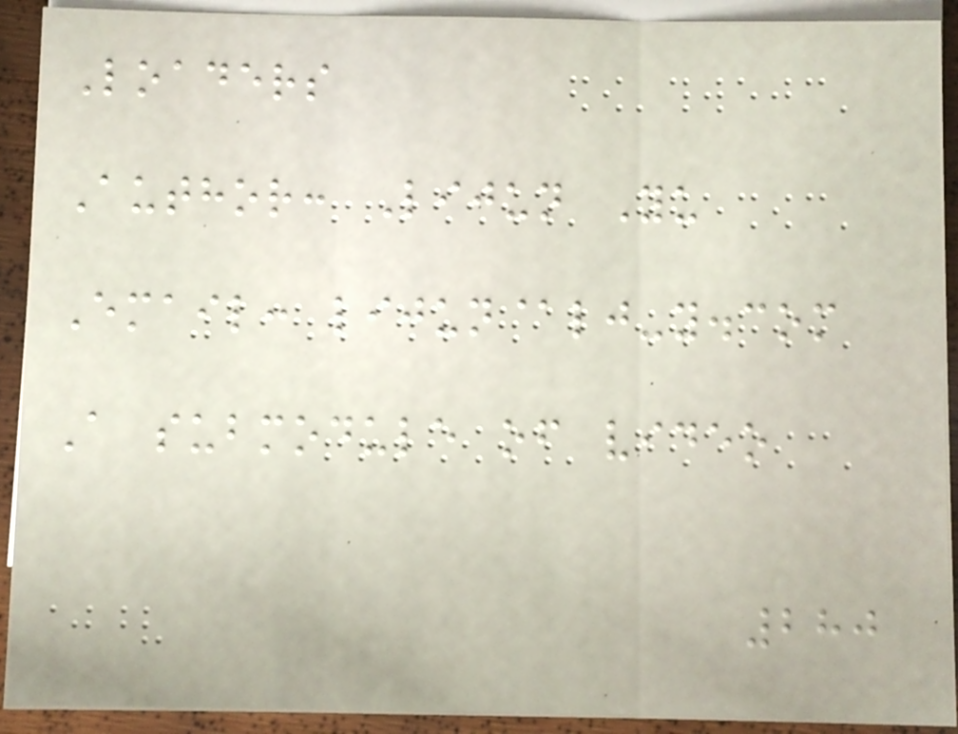Loaders
Author: Lijun Yu
Email: lijun@lj-y.com
A submodule of video
280
